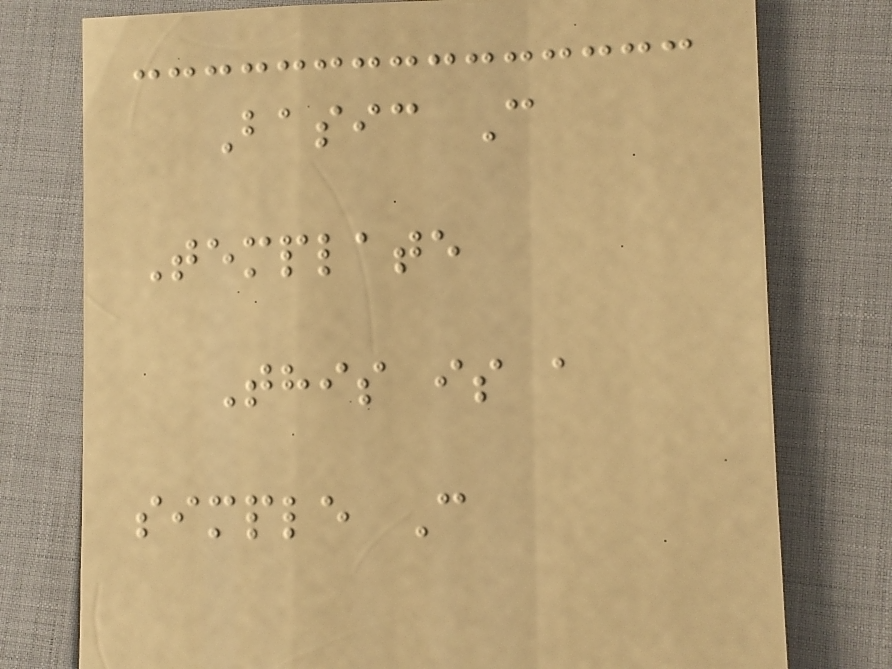Basic C
Template
This is a
simple C
